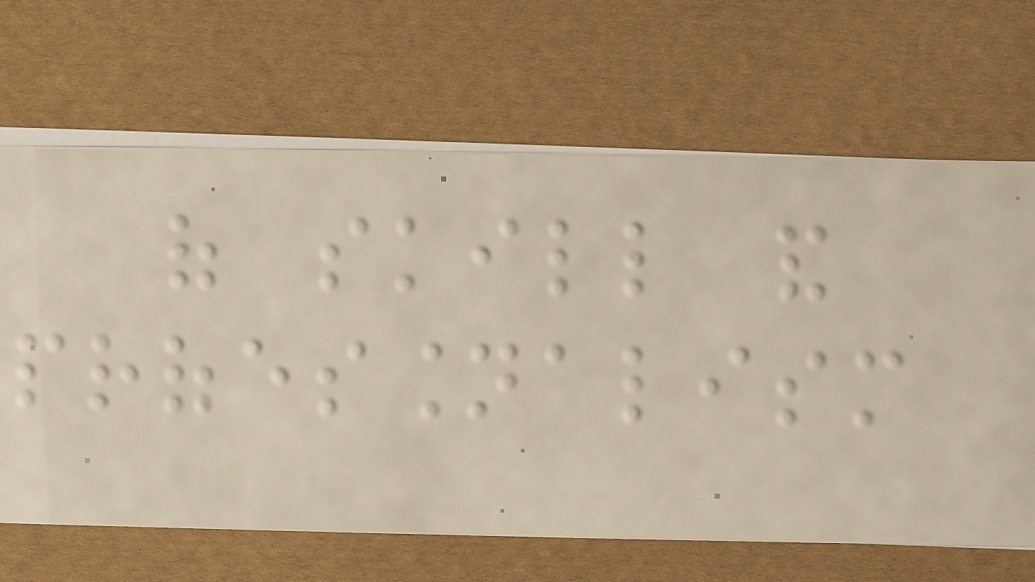of skill and
professionalism
